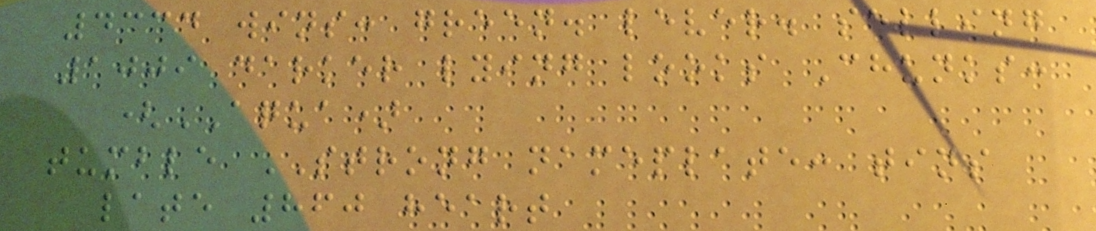4334 wins: green. lever. selling
1009 darker lying looks Chunks:
(AQUA)
tumble STRONG nameplate: tins
late 860 heart
